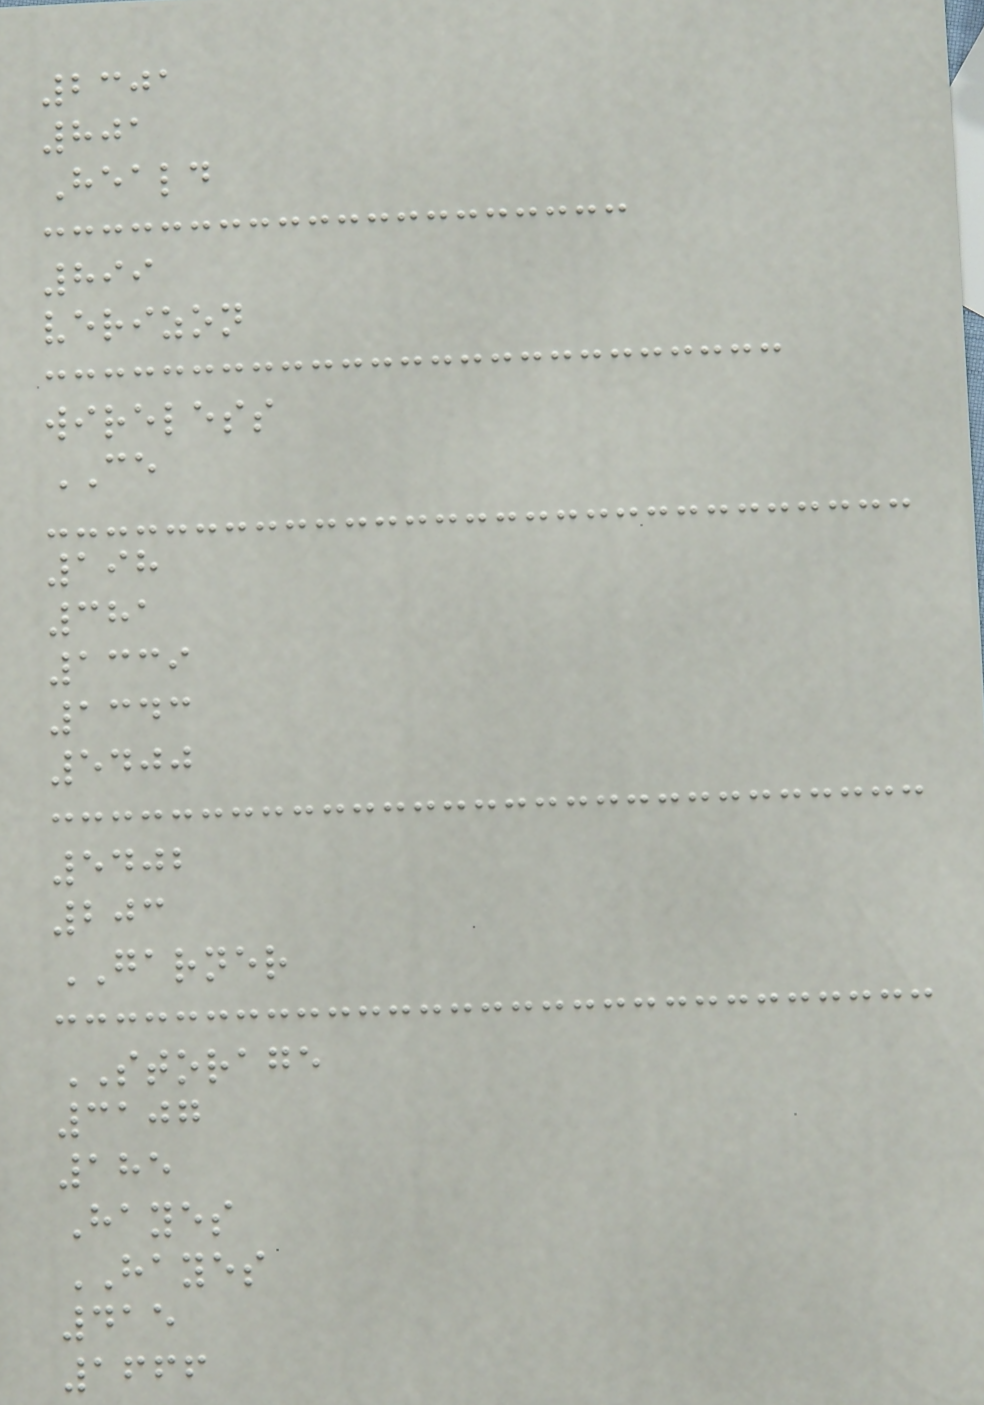2301
801
Heald
899
verizon
wireless
CE
198
381
1339
1343
5400
5402
203
GARNER
STORAGE
3107
185
Hayes
HAYES
415
1666
